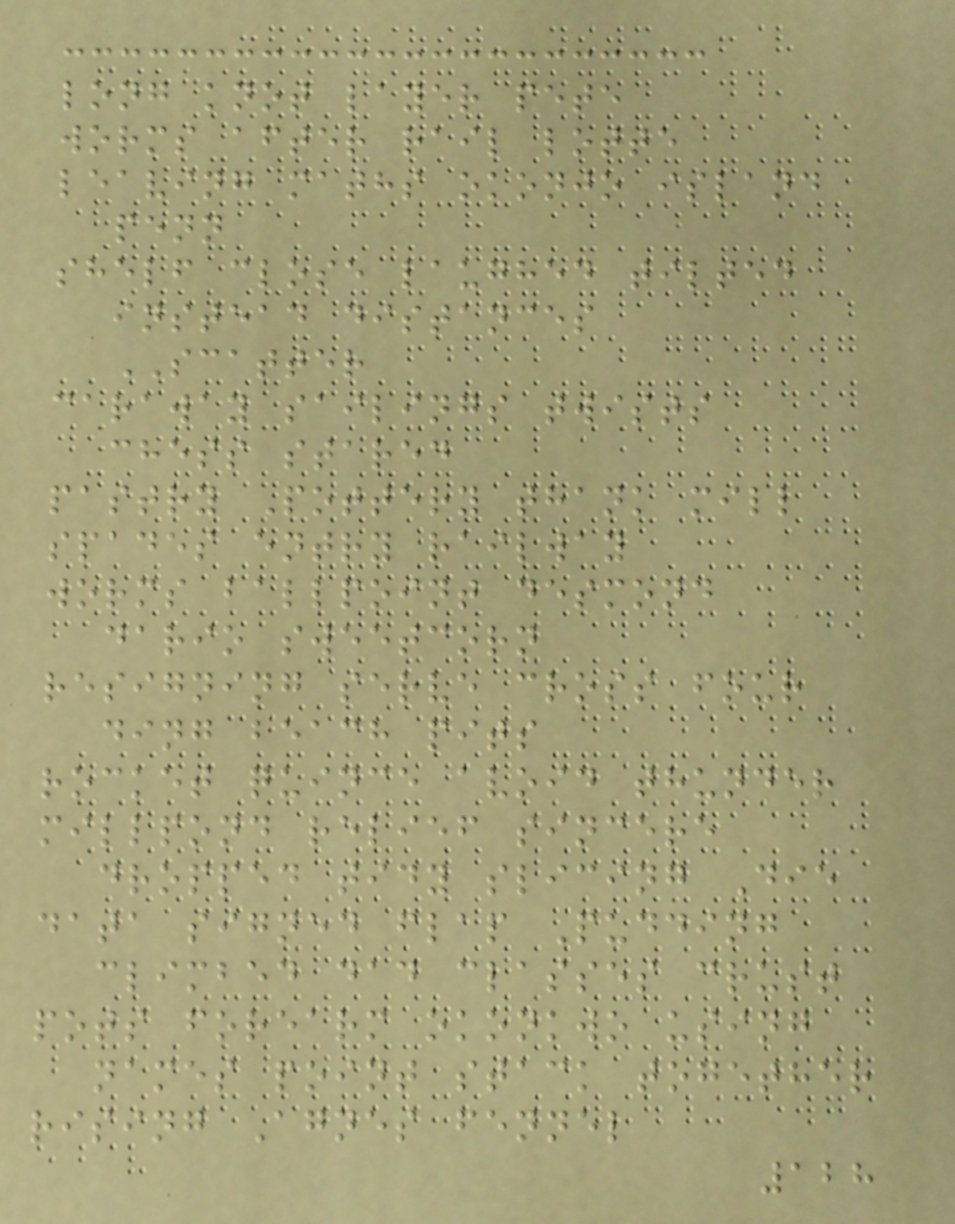long knot layer pete
worms after rail lotte
leaving maths okonjo island
penn
shelf close laughed tilted
instead distances
SCATTER
caraway sailings twists
chess stared
pastry Pottery thank mill
spades entry railway
worms ballpoint desmond
dario sweetcorn
resigning serve cross four
ding beach pits
rocket quince avoid thunder
millpond relief sincere
dropped tidy slicing Die
data signed flap Pudding
climbed dad classes crust
pots forearm okonkwo using
names point stack together
rising Agnes fennel
128
